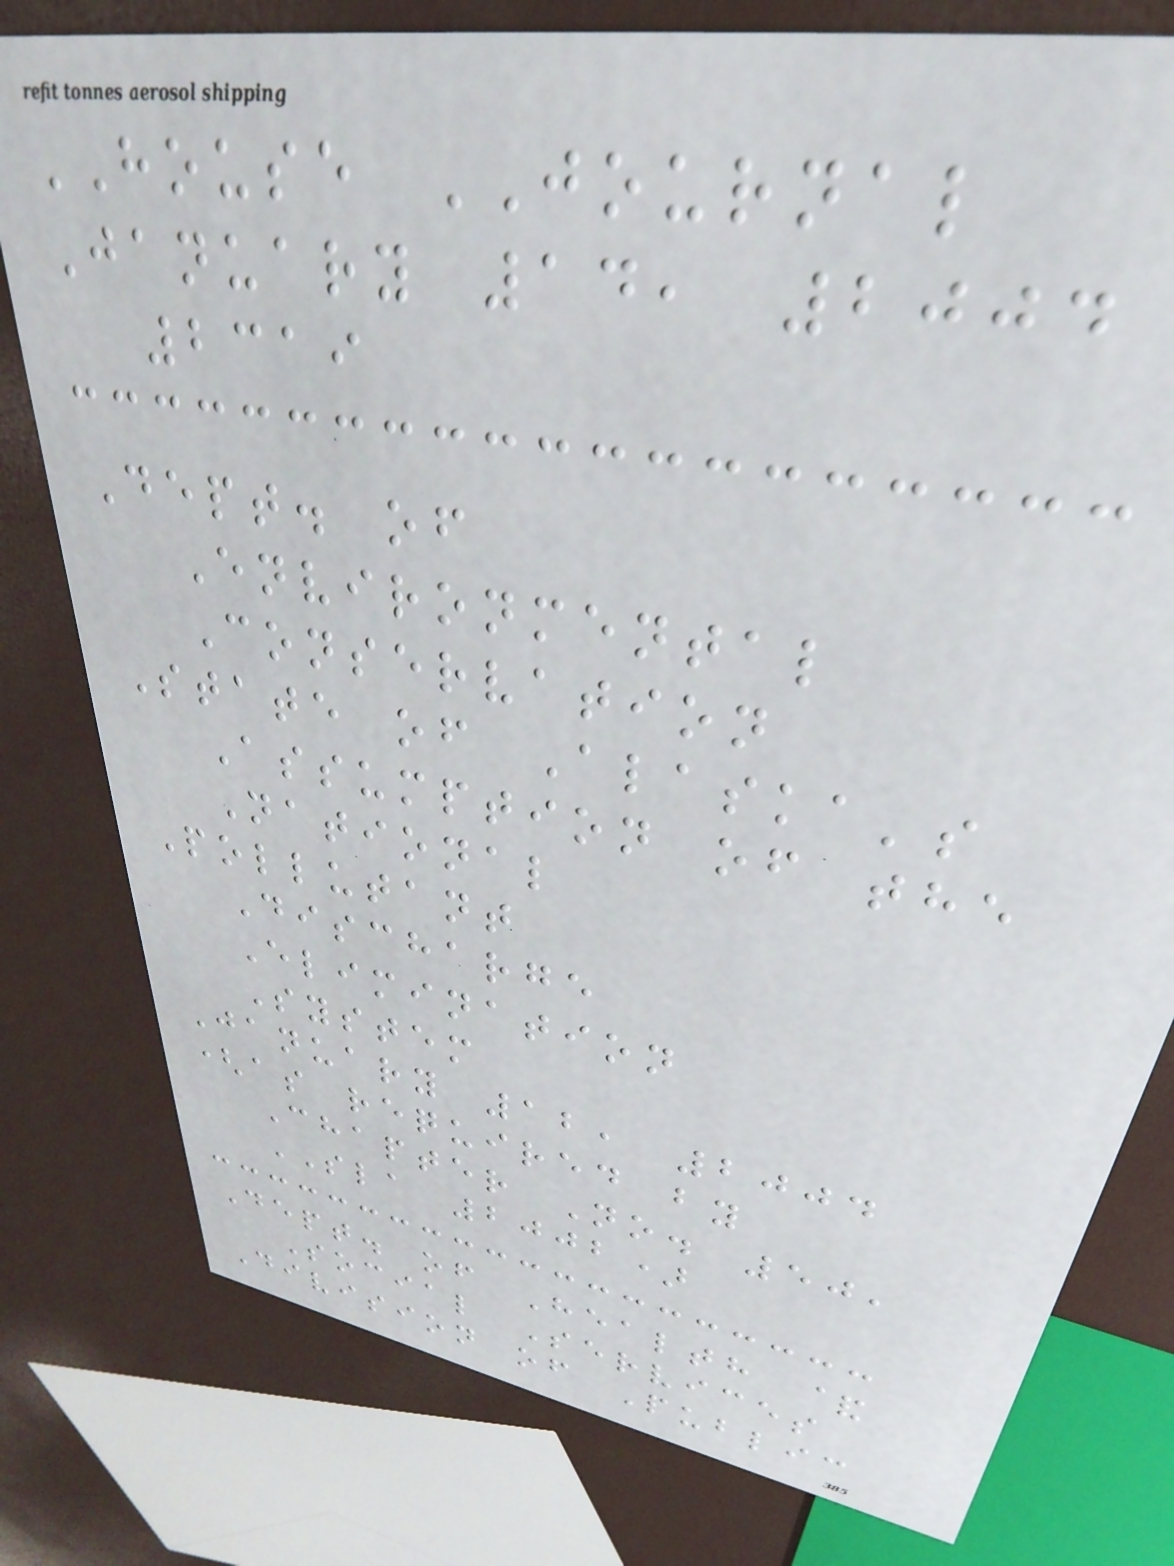HOUSE JOURNAL
January 14, 2004
2319
Dept. of
Environmental
Conservation
State of Alaska's
Assumption of the
National
Pollutant
Discharge
Elimination
System
January 12, 2004
(as required by
Chapter No. 50,
SLA 2002)
Dept. of Health &
Social Services
Division of Public
